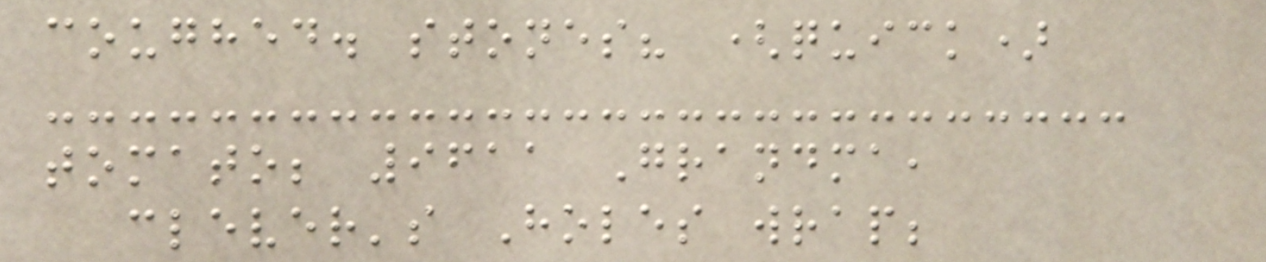coughed. stones? (quick)
tomato; 9611 Grandma,
clever's Holes wrap;
